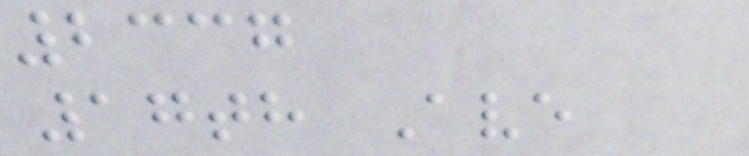2337
17th Ave
